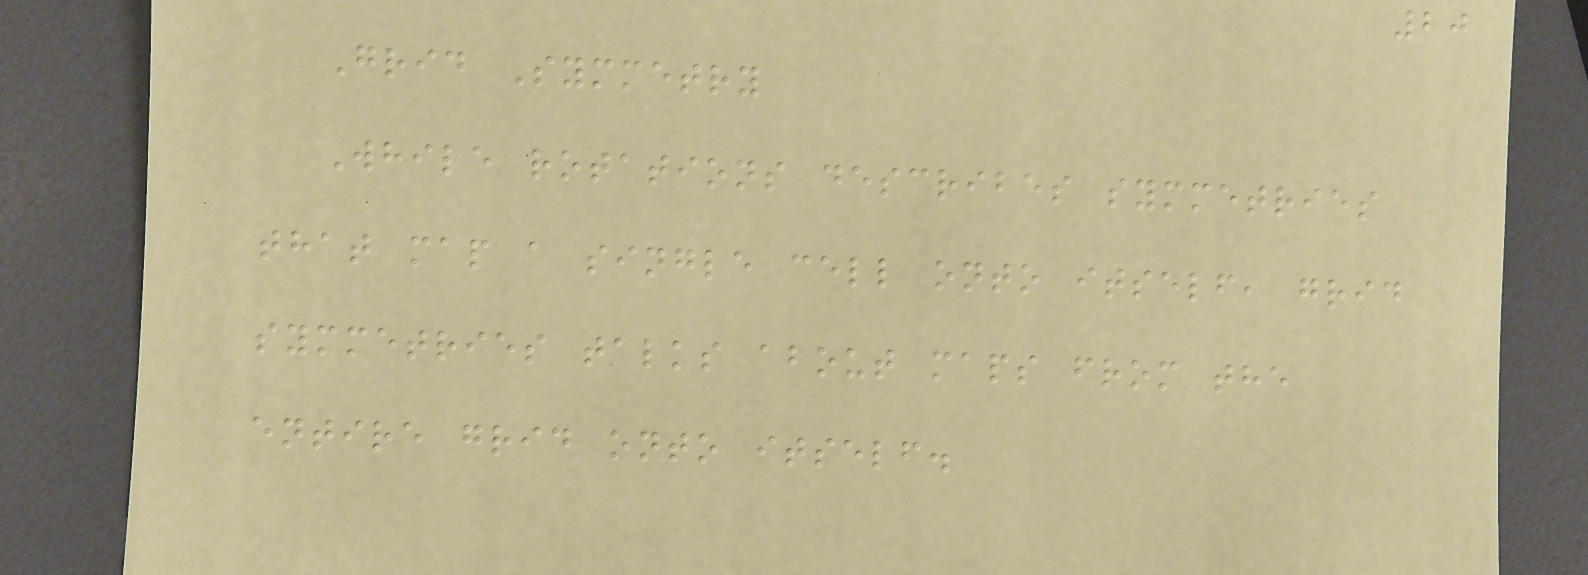20
Grid Symmetry
While rotations describes symmetries
that map a single cell onto itself, grid
symmetries talks about maps from the
entire grid onto itself.
